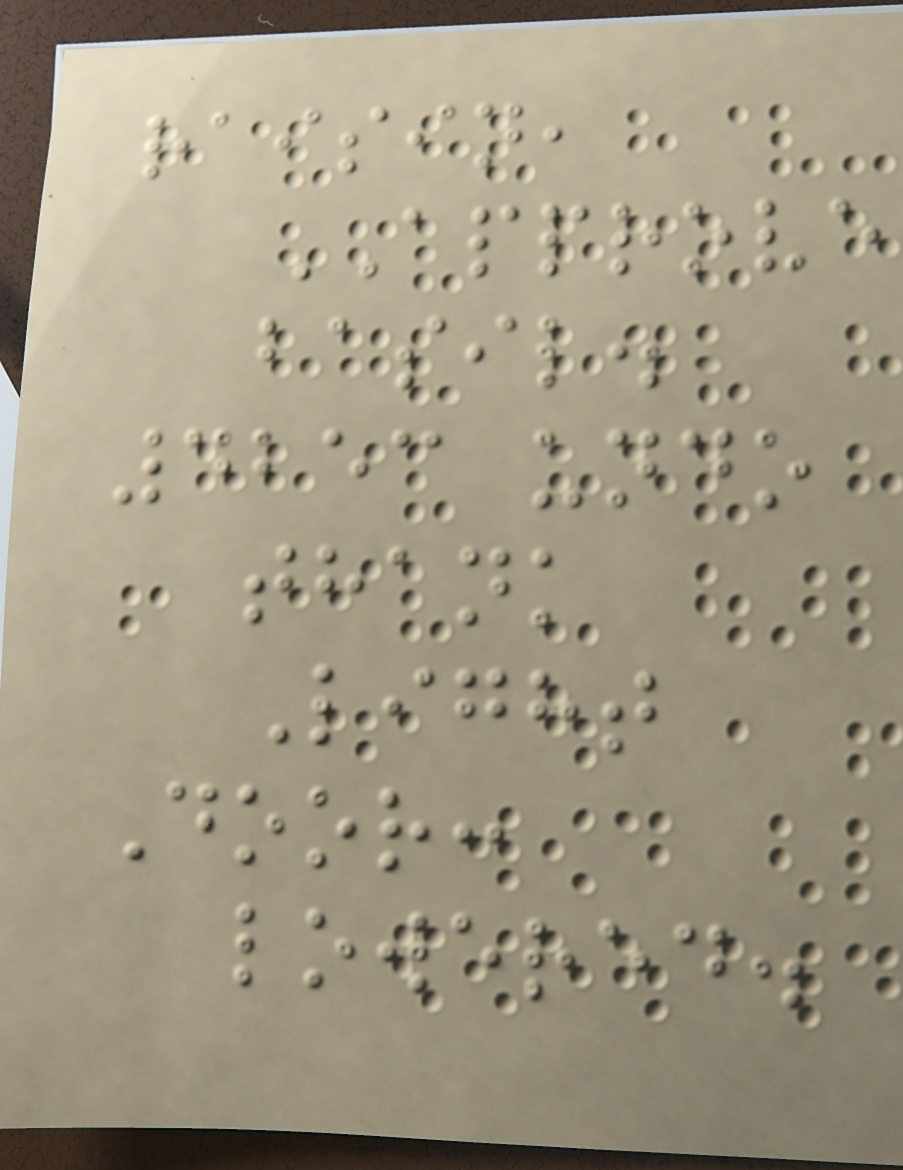raisin,
APPROVE
basil.
4253 undo
thank
Light
Door:
lowered.
